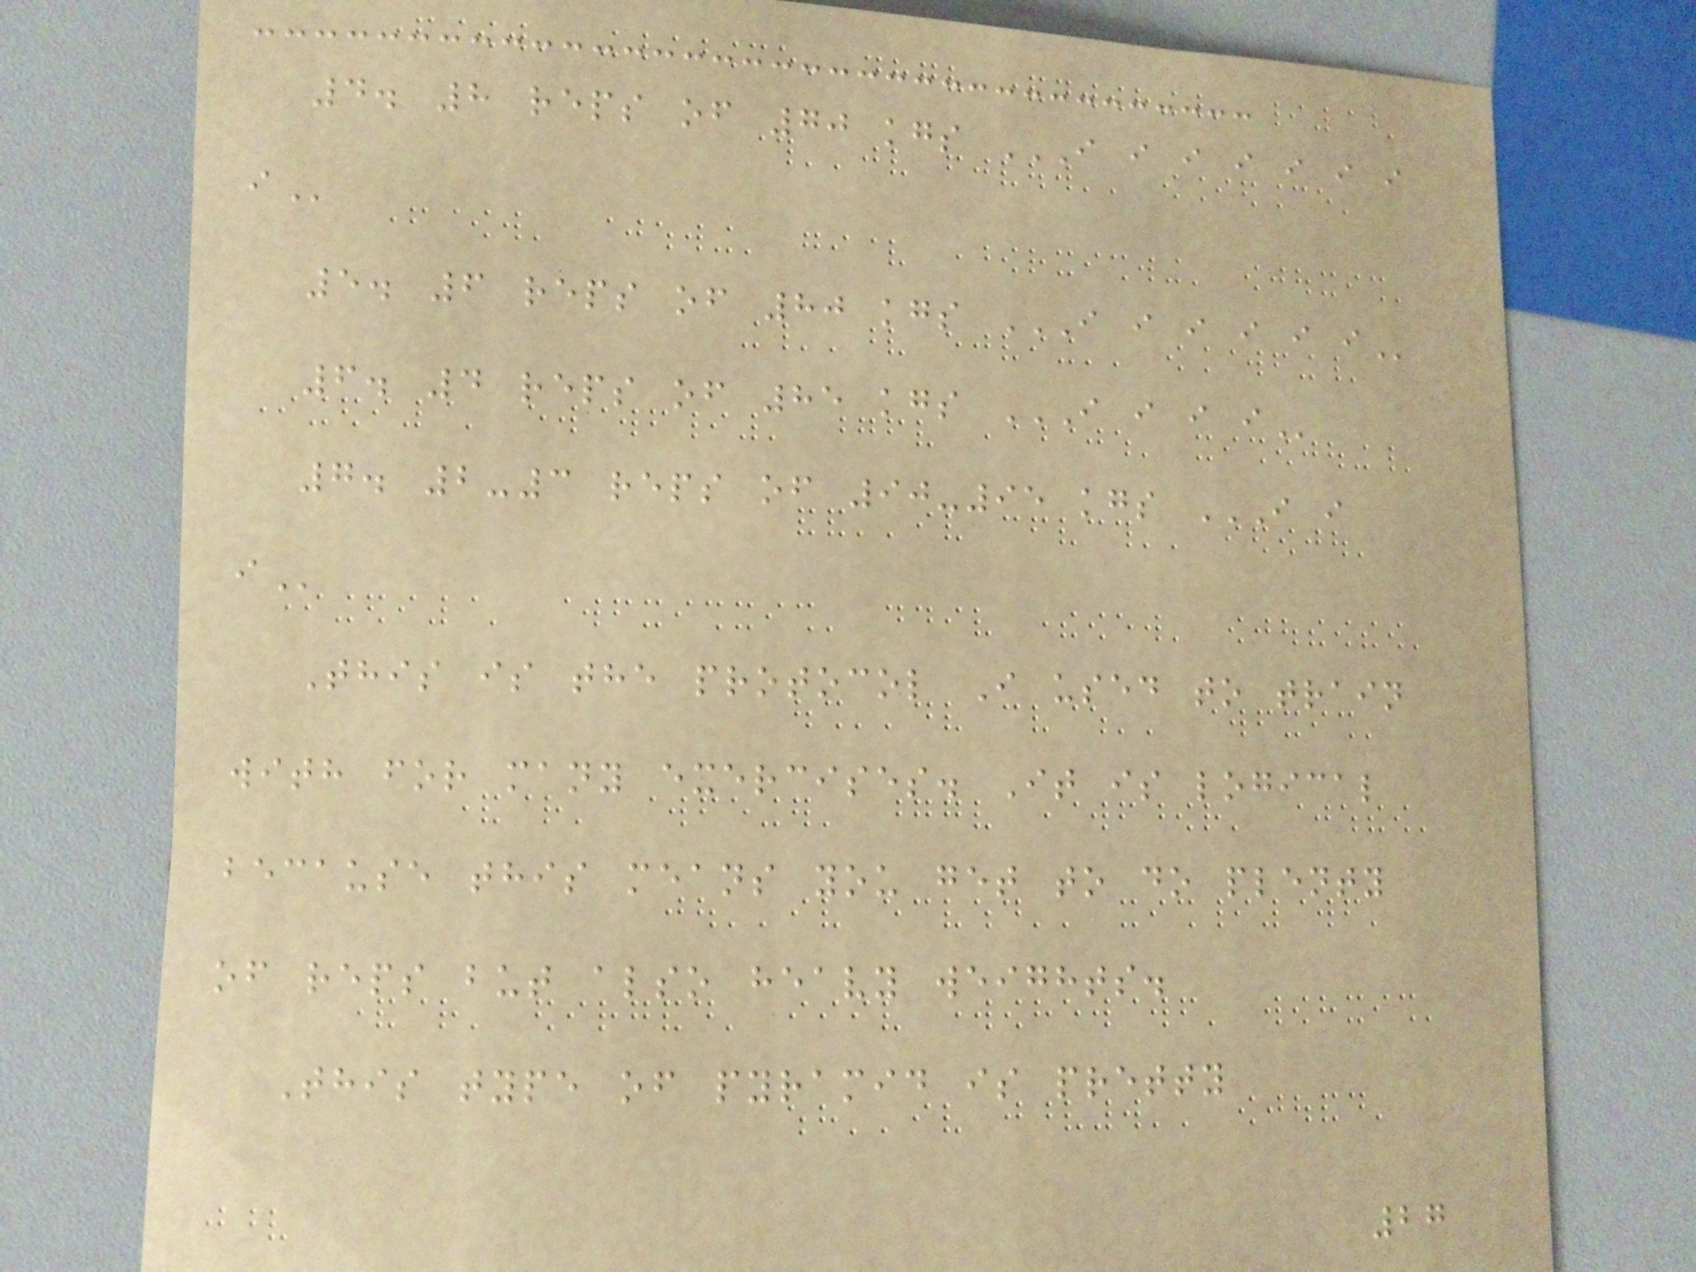4. 8 reps of 70 kgs I I I I I I I
I
5. 6 reps of 80 kgs I I I I I I
6. 4 reps of 85 kgs I I I I
7. 2-3 reps of 90-95 kgs I I
I
This is the protocol I used to train
with for many exercises. It is logical
because this means you get to do plenty
of reps but also heavy weights.
This type of pyramid is pretty
27
